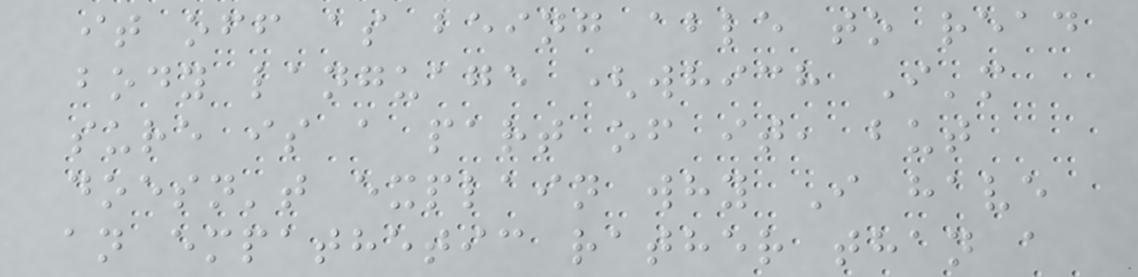it off as being able to read
body language (which I'm
sure is a part of it, but
doesn't explain why I have
an empathetic rather than a
